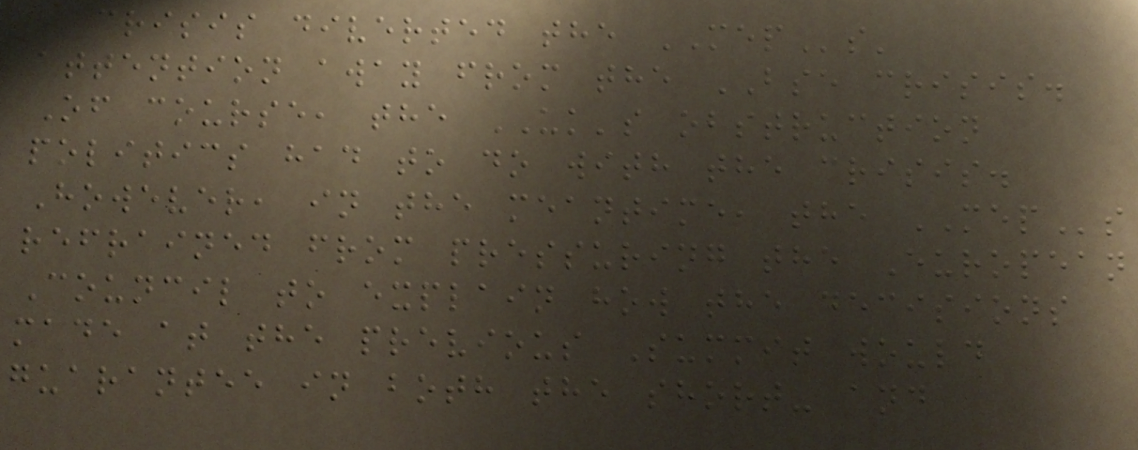crisis diverted the MEPs'
attention away from the BSE crisis.
Of course, the UK's obstruction
politics had to do with the crisis.
However, in the meantime, the MEPs
refrained from pressuring the European
Council to explain how the decisions
made at the previous Summit would
guarantee in both the short- and
